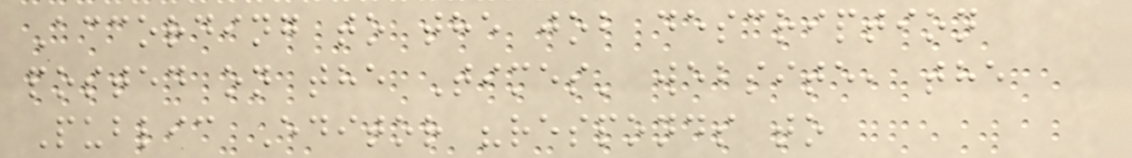According to the job description
posted on the Times' website, the
Public Editor "responds to
